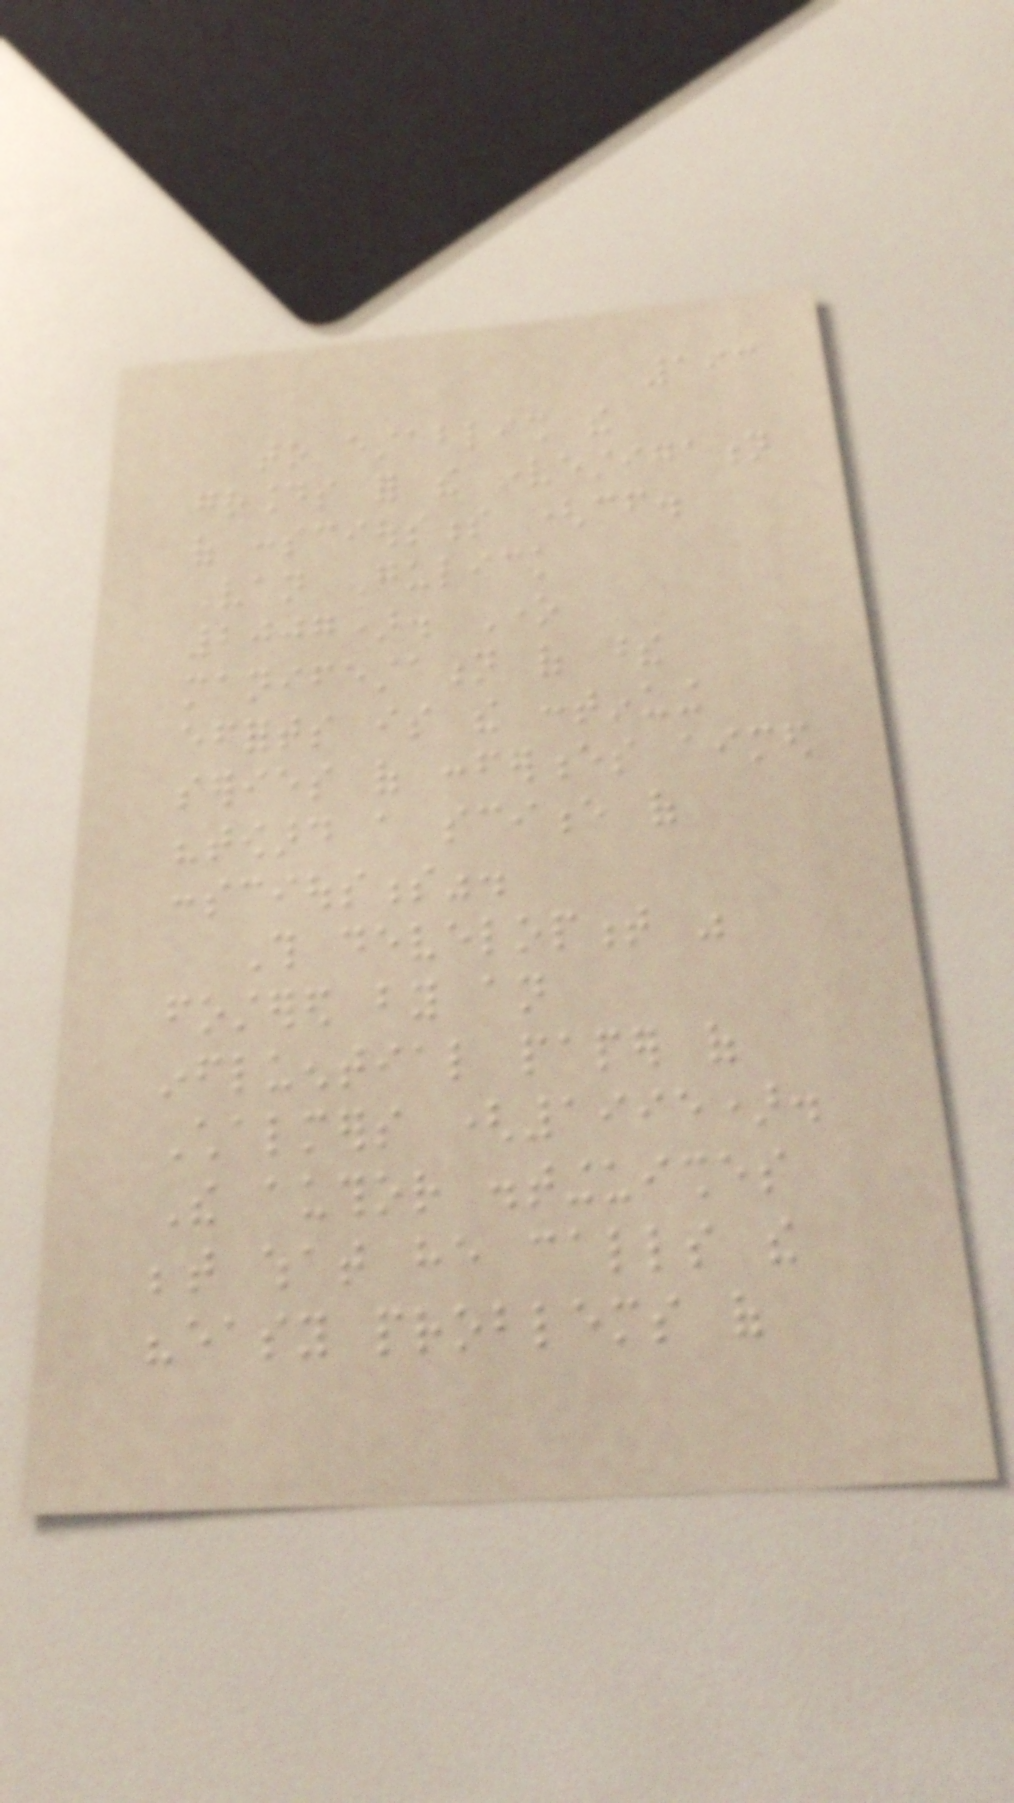193
to establish the
grounds for the investigation
of consciousness (cf.
Van Gulick
2007). One
manifestation of these
efforts is the continuing
series of conferences aimed
"toward a science of
consciousness".
This development was
fostered by an
influential paper of
Chalmers (1995).
The author distinguishes
between what he calls the
"easy problems of
